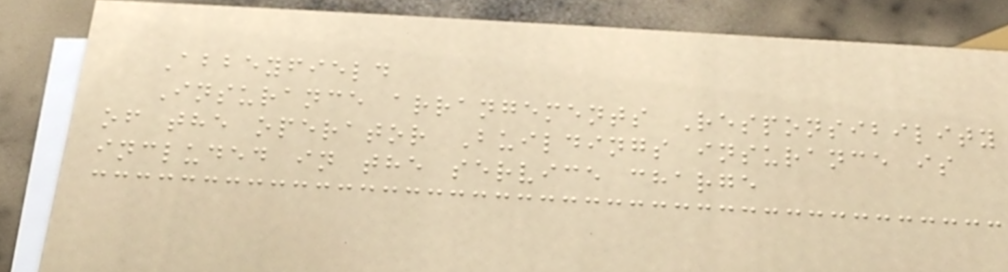Abbeyfield
Insurance arrangements Responsibility
of the operator Buildings insurance is
included in the service charge
